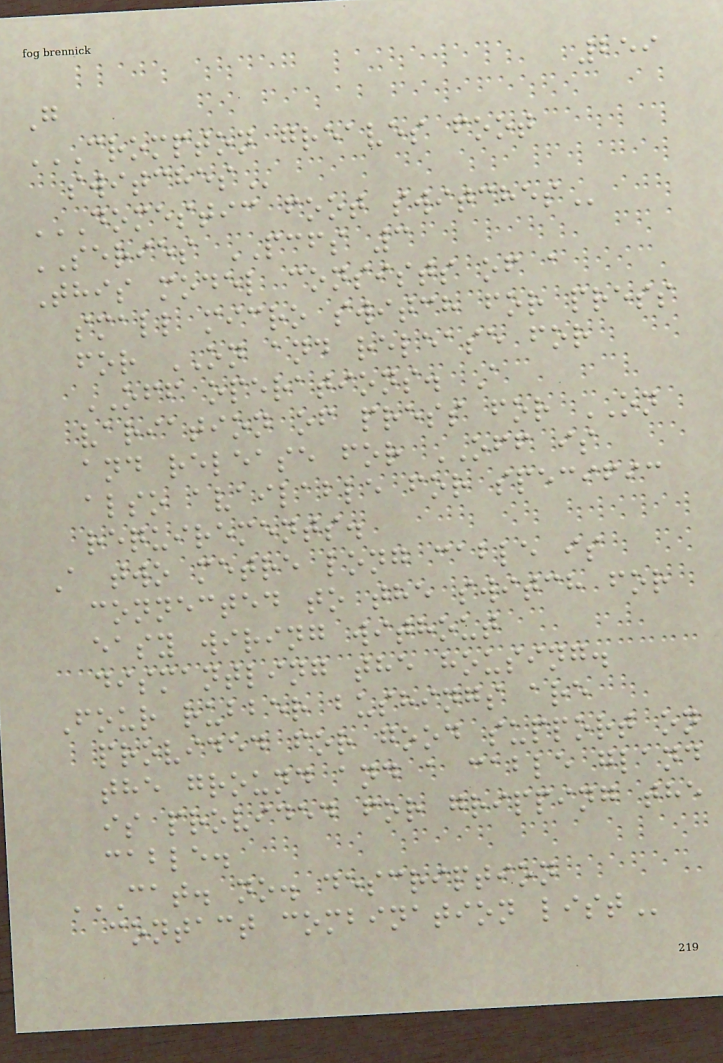259
G
CROMPTON GREAVES FOOT
SWITCHES
DOMESTIC FOOT SWITCHES
SERIES PCFS 3
This model consists of a
small micro switch for press
for ON and release for
OFF operations. A
variation of press for ON
and release for OFF is
also available for specific
requirements.
A two metre long cable is
connected to the switch for
easy wiring without
dismantling the housing.
Four rubber bushings are
provided for good support on
the ground and a cable gland
is provided for gripping the
cable.
CAT. NO. DESCRIPTION
CONTACT COMBINATION LIST
